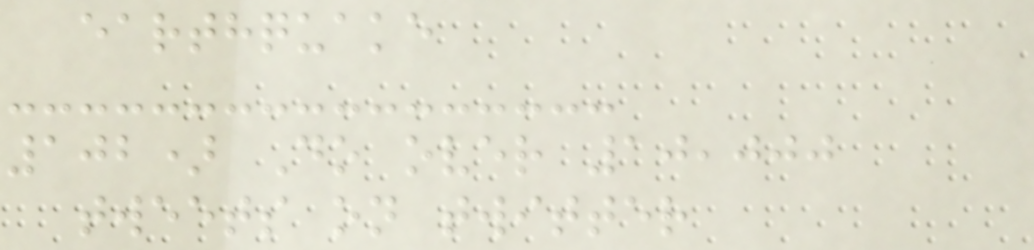earthquake
102) Do over 10,000
tweets on twitter
